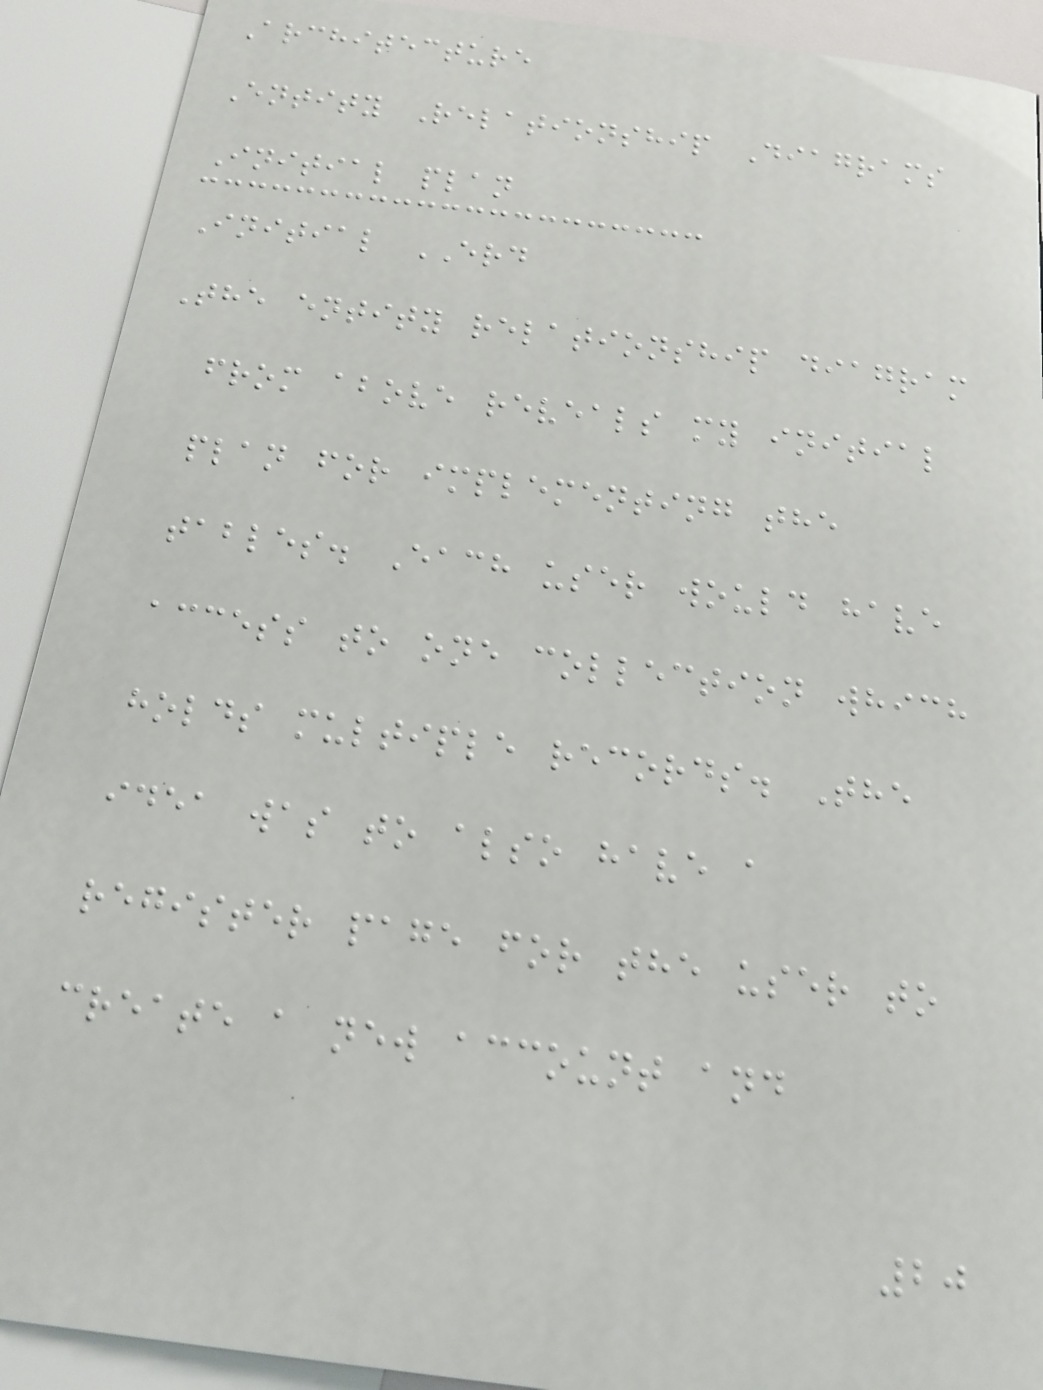Architecture
Entity Relationship Diagrams
Initial plan
Initial ERD
The entity relationship diagram
from above reveals my initial
plan for implementing the
tables. Each user would have
access to one collection which
holds multiple records. The
idea was to also have a
register page for the user to
create a new account and
20
